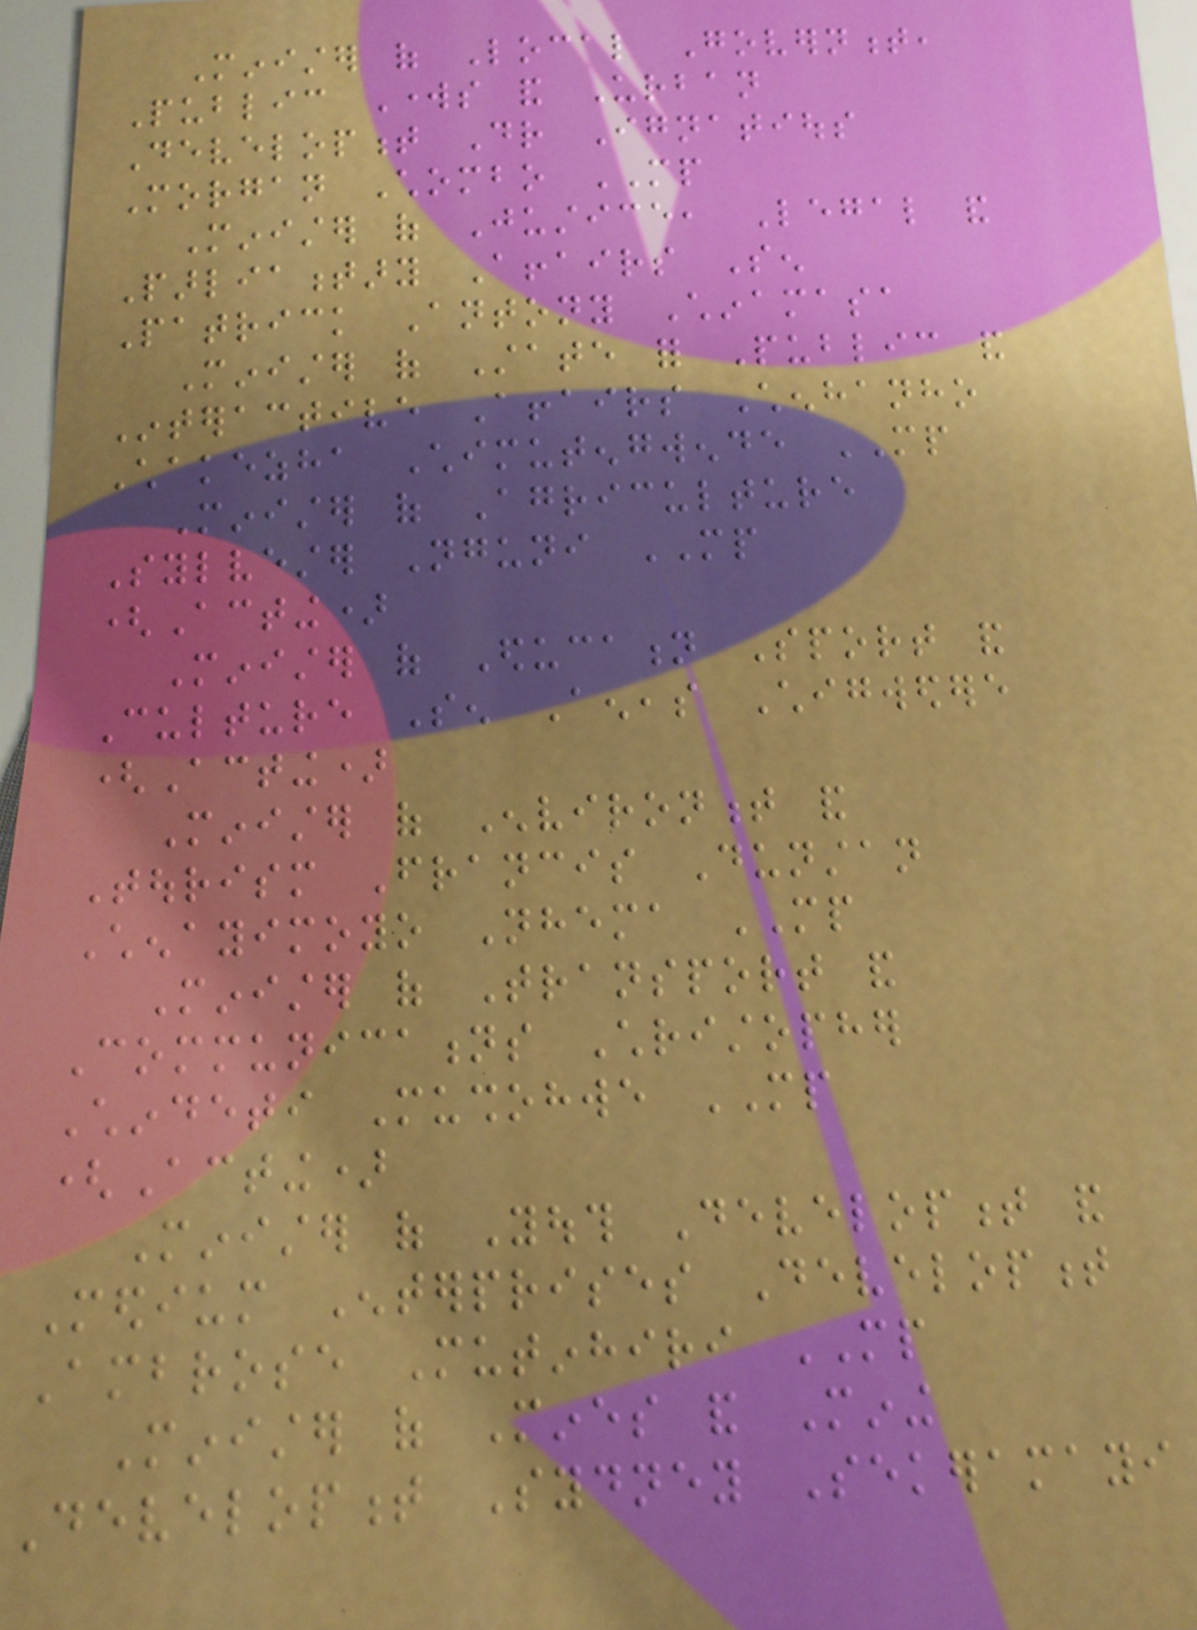Minister of Local Government,
Public Works and Urban
Development Dr Ignatious
Morgan Chombo MP
Minister of Justice, Legal and
Parliamentary Affairs Sen
Patrick Antony Chinamasa
Minister of State for Public and
Interactive Affairs Chenhanho
Chakezha Chimutengwende MP
Minister of Agriculture
Sylvester Nguni MP
(Acting)
Minister of Education Sport and
Culture Sen Aeneas Chigwedere
(Acting)
Minister of Environment and
Tourism Francis Dunstan
Chenayimoyo Nhema MP
Minister of Transport and
Communications Christopher
Chindeti Mushohwe MP
(Acting)
Minister of Youth Development and
Medium Enterprises Development
Ambrose Mutinhiri MP
Minister of Mines and Mining
Development Sydney Sekeramayi
